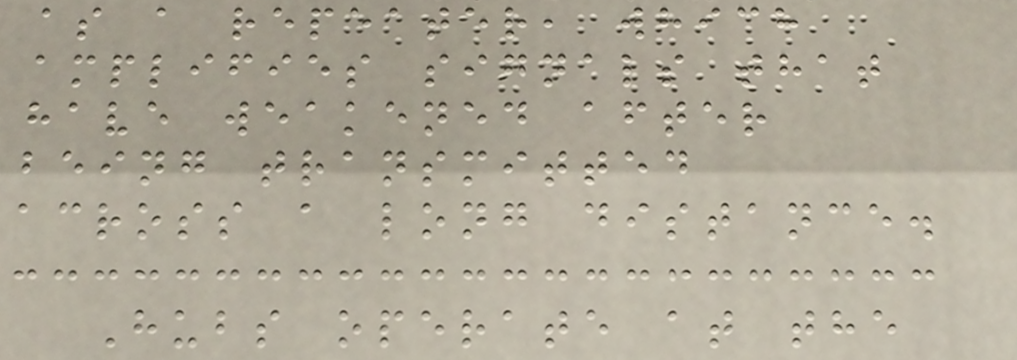as a repeater, which
amplifies signals that
have weakened after
being transmitted
across a long distance.
Hubs operate at the
